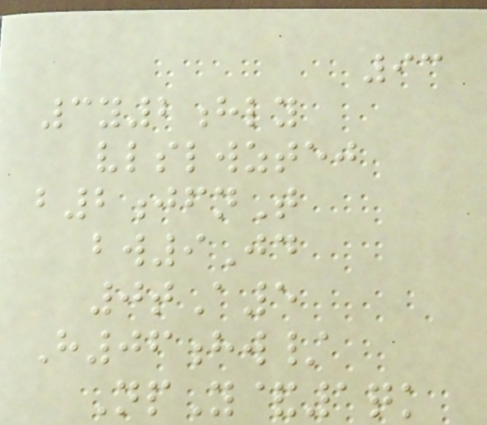93
3y2hly
vlslwztej
b2jfnT
bw9Jd
0tA5
H06hw/
NpY&1qk
